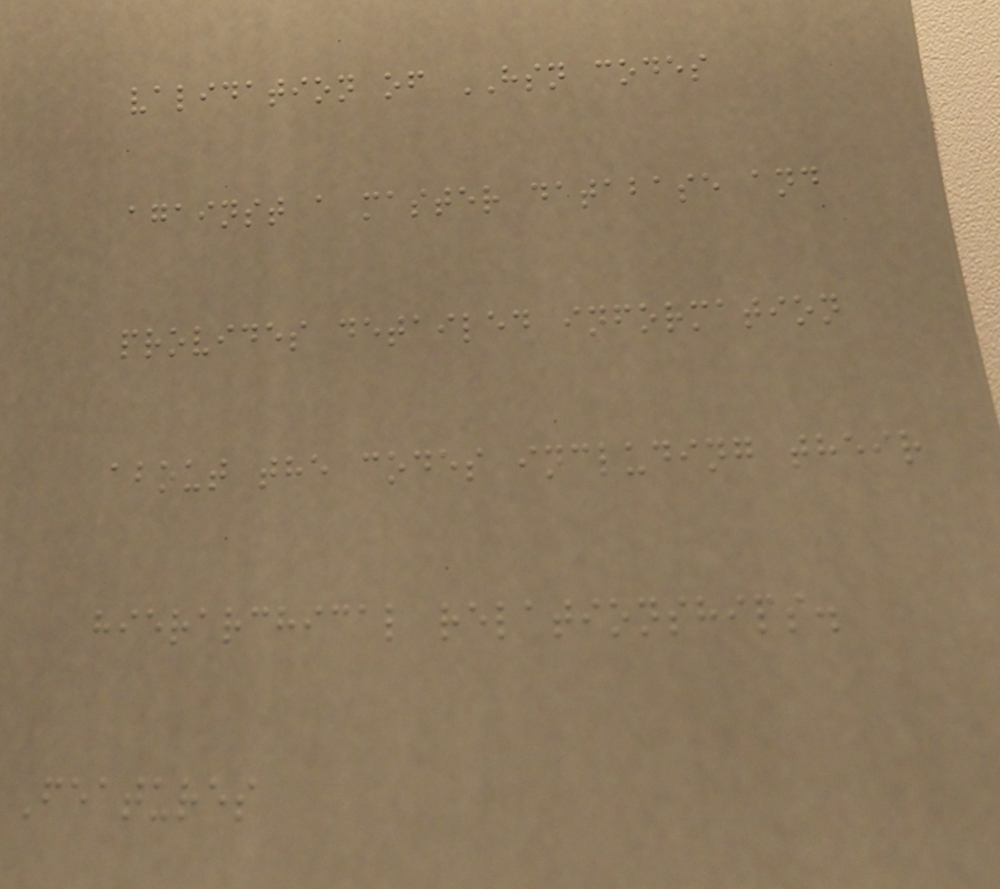validation of HSN codes
against a master database and
provides detailed information
about the codes including their
hierarchical relationships.
Features
